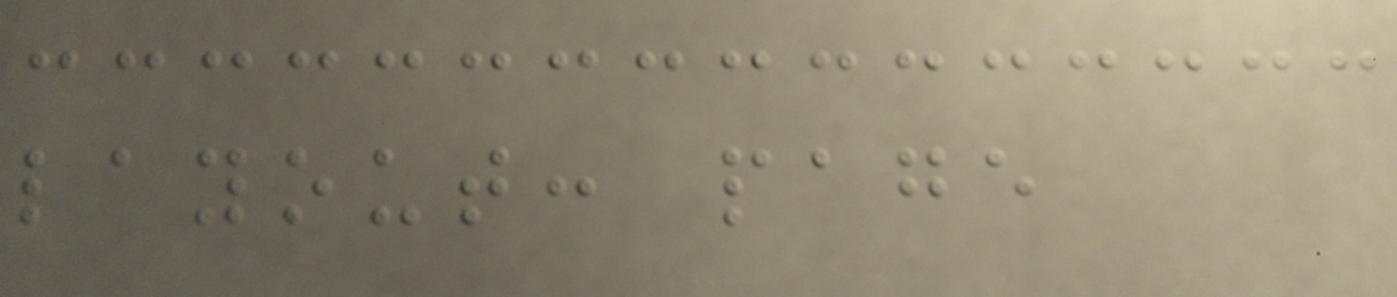layout: page
